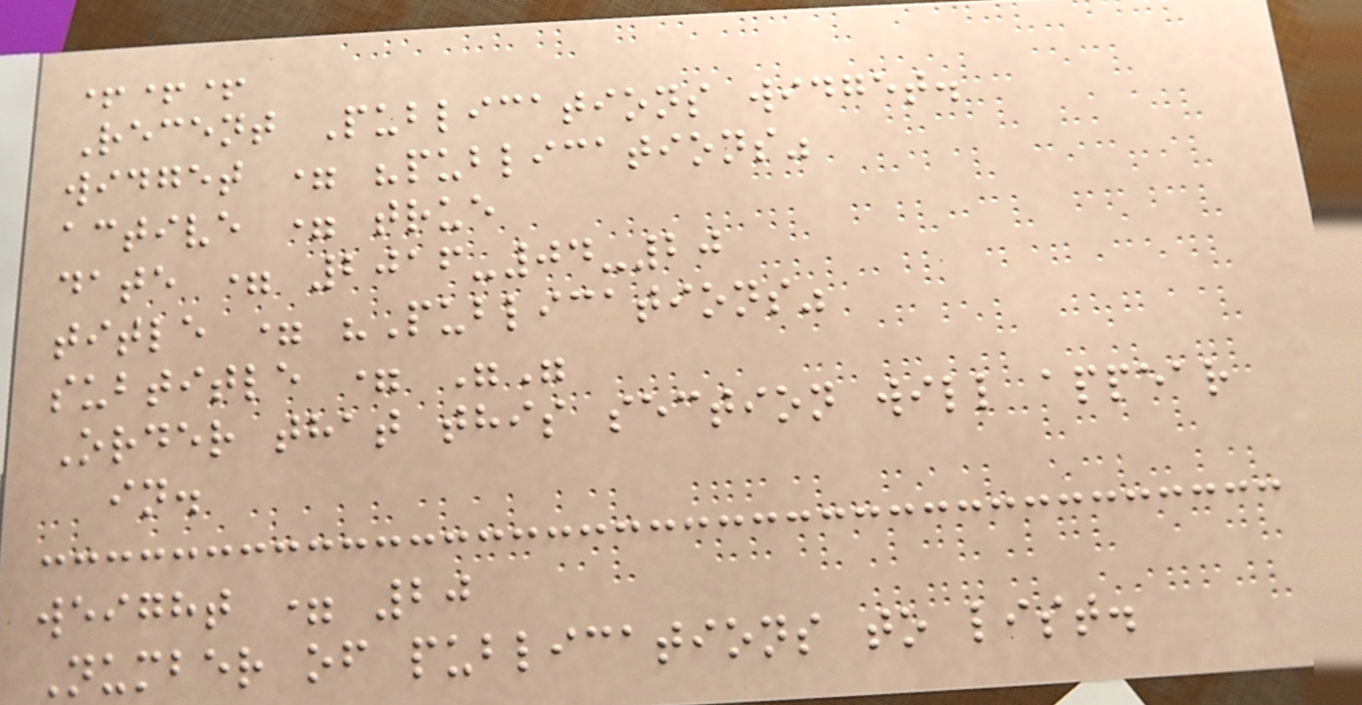+++
Recent Publications widget.
widget = "publications"
active = true
date = 2016-04-20
title = "Publications"
subtitle = ""
Order that this section will appear
in.
weight = 20
Number of publications to list.
